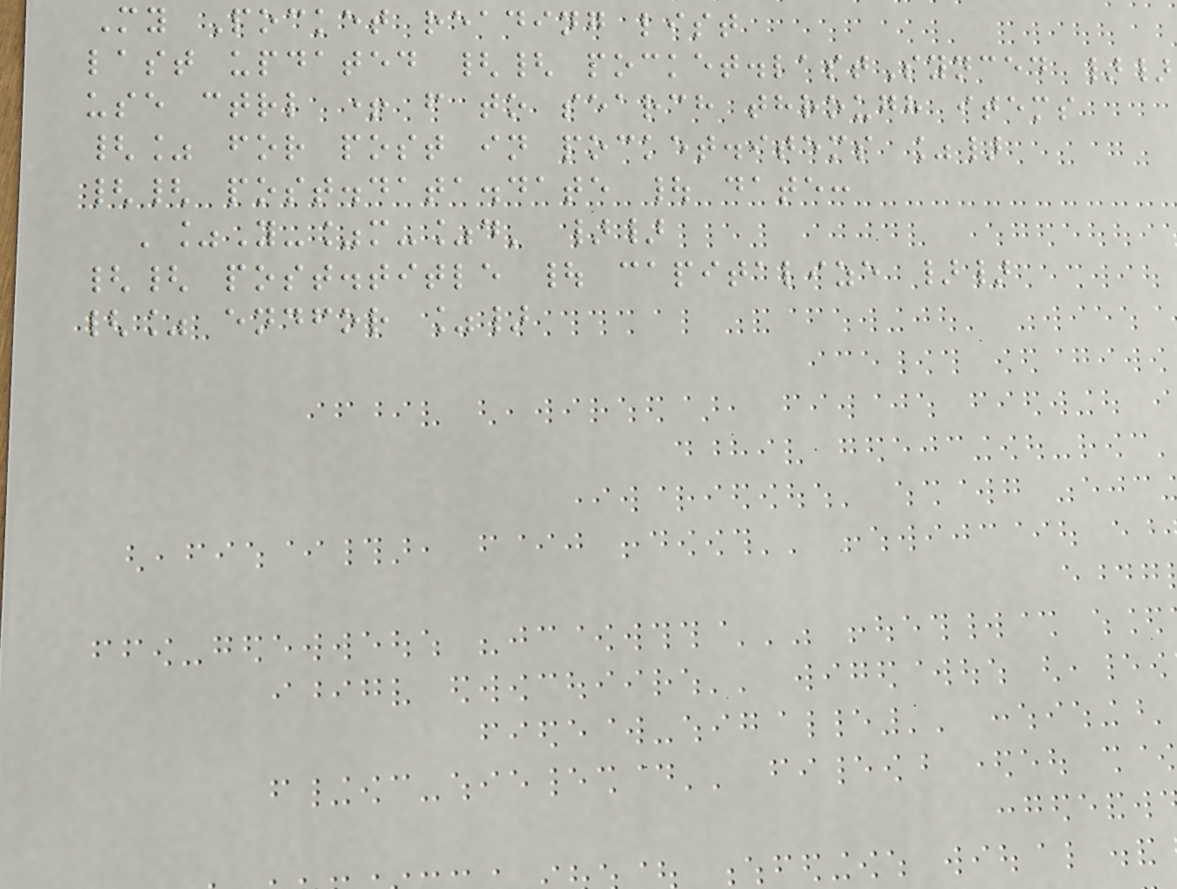My Pocket reading list
last updated {{ pocket.lastSynced }}
use ctrl + f to search through items
{% for post in pocket.items %}
{{ post.data.date | date:
'%Y-%m-%d' }}
{{ post.title | capitalize }}
{% endfor %}
